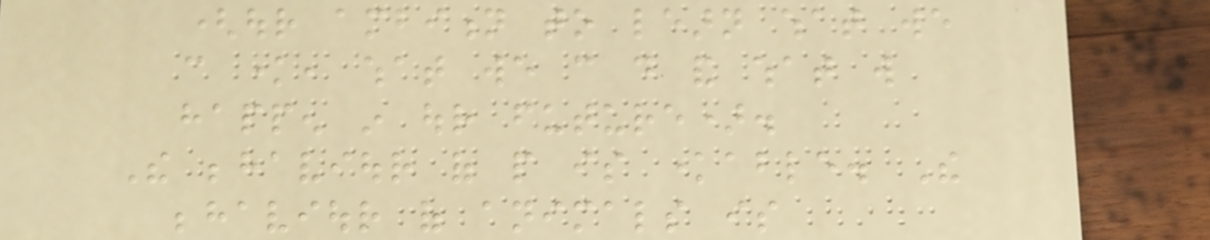(our ambition to learn what we
can know, what we can do and what will
happen in our future).
The behaviour of people is knowable. The
behaviour of animals is
